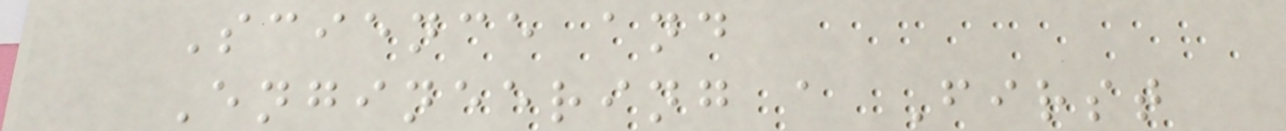Science and
Engineering a First
